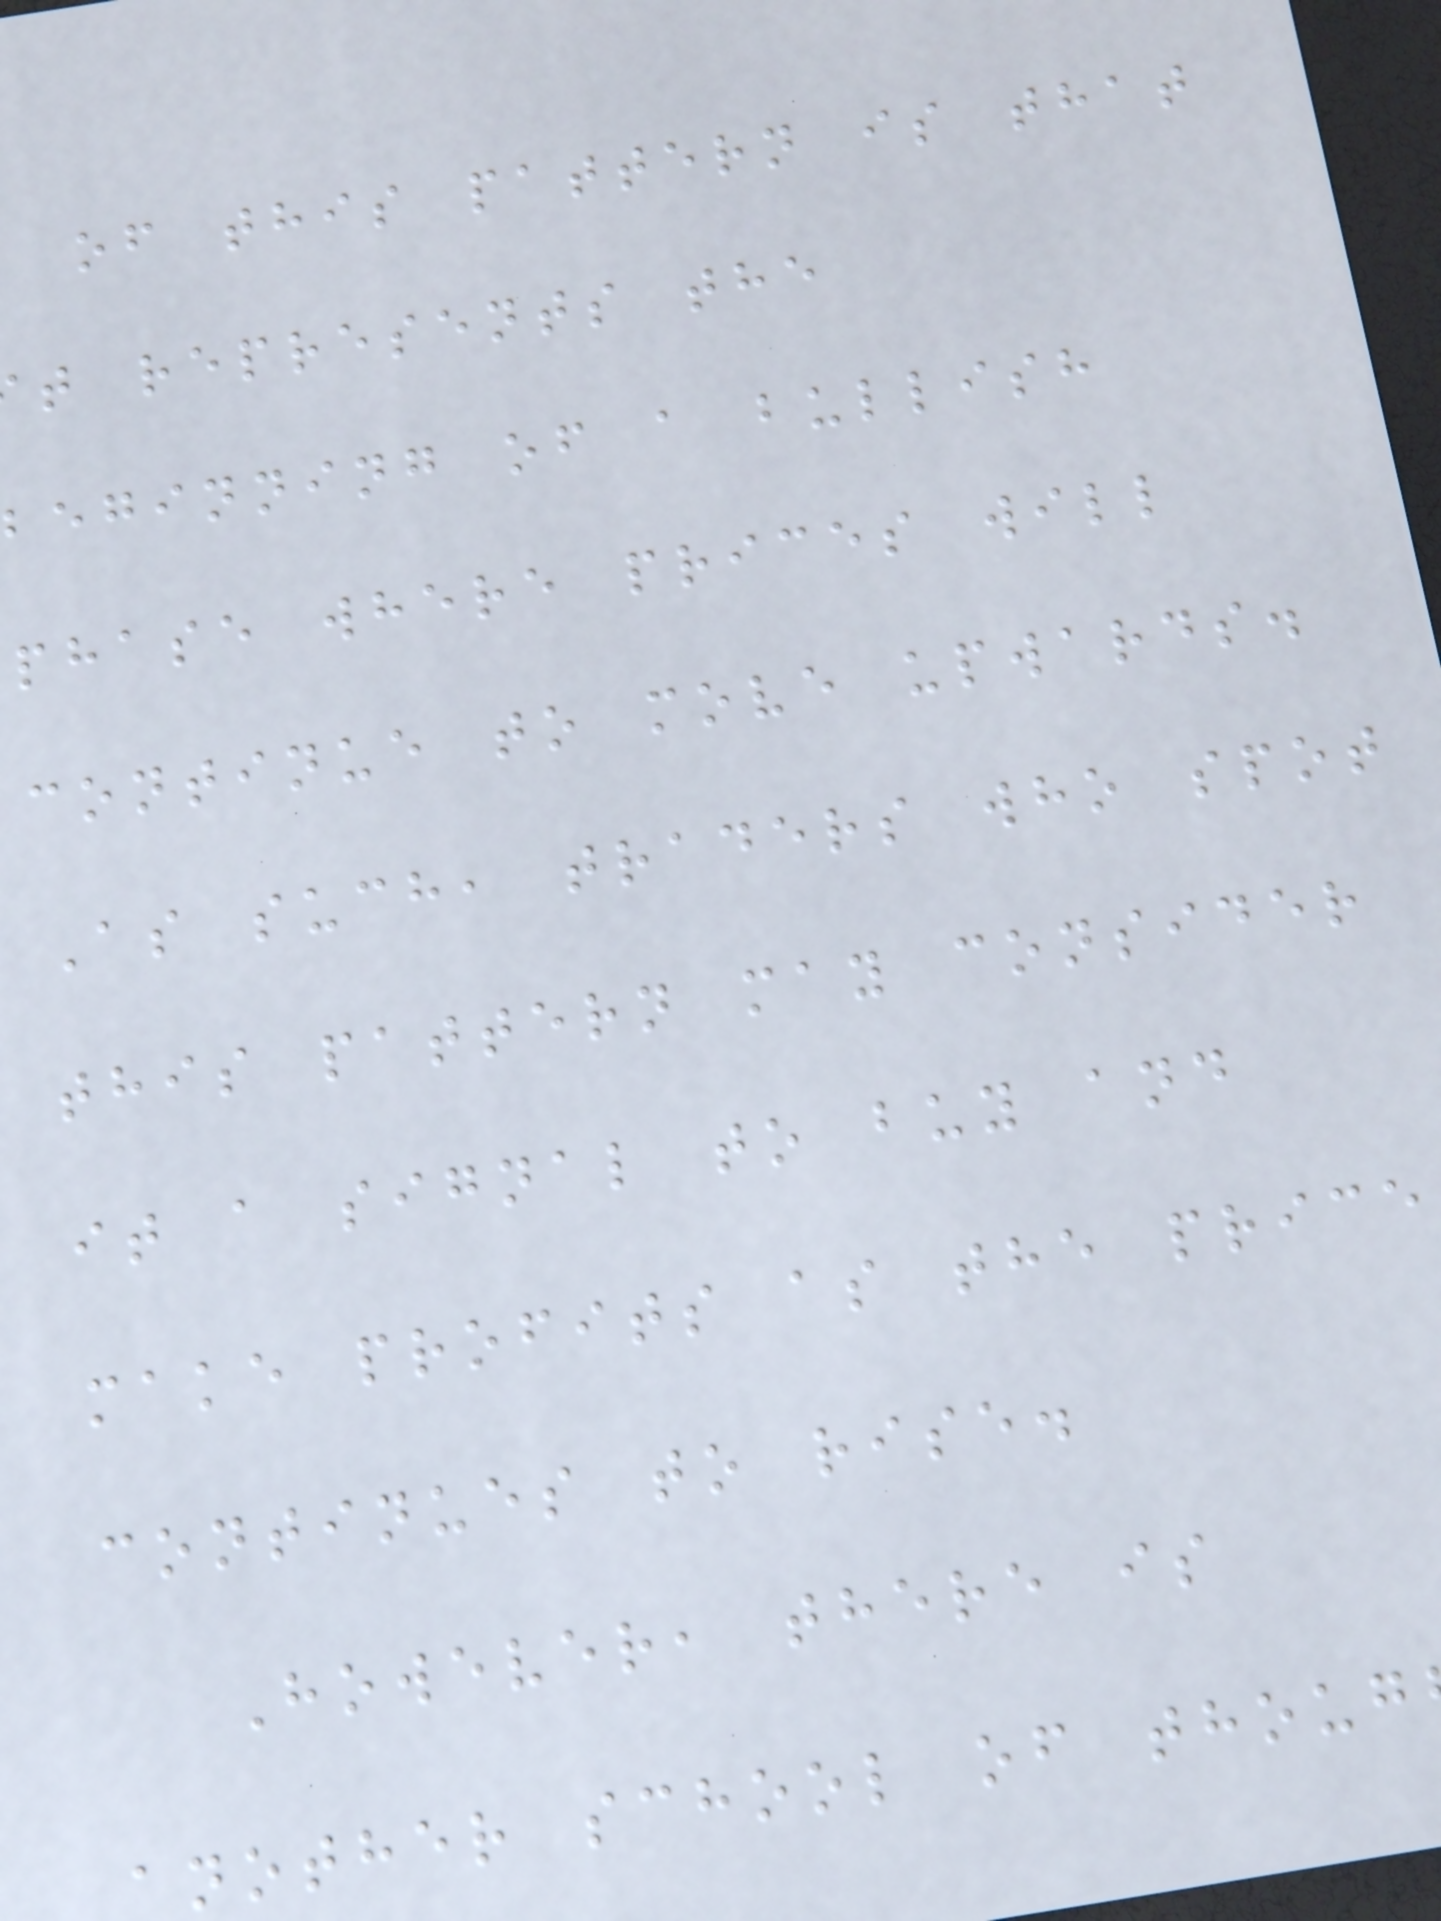of this pattern is that
t represents the
beginning of a bullish
phase where prices will
continue to move upwards.
As such, traders who spot
this pattern may consider
it a signal to buy and
make profits as the price
continues to rise.
However, there is
another school of thoug
